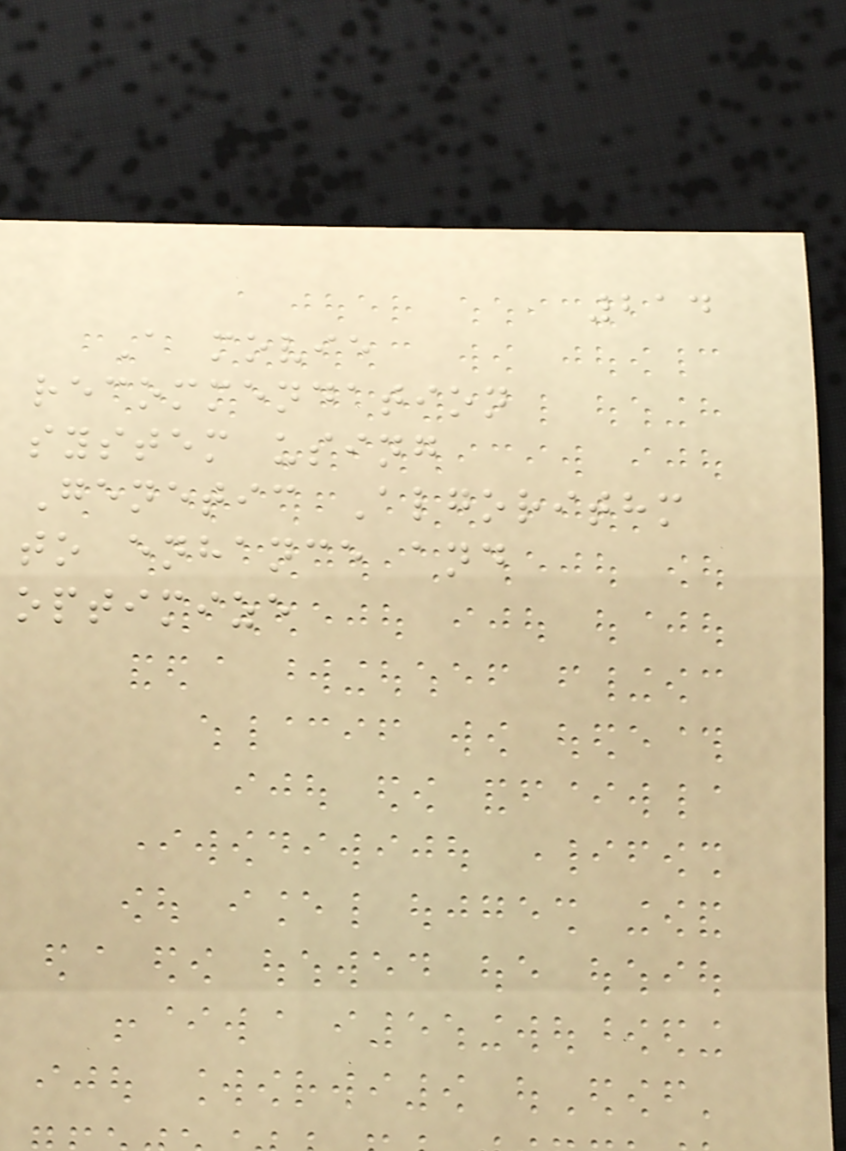214
A movie
recommendation
system using
Genetic Algorithm
to enhance and
optimize
